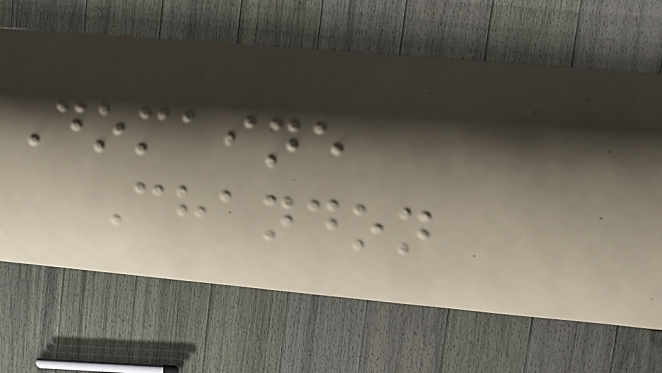Domaine
Chandon
